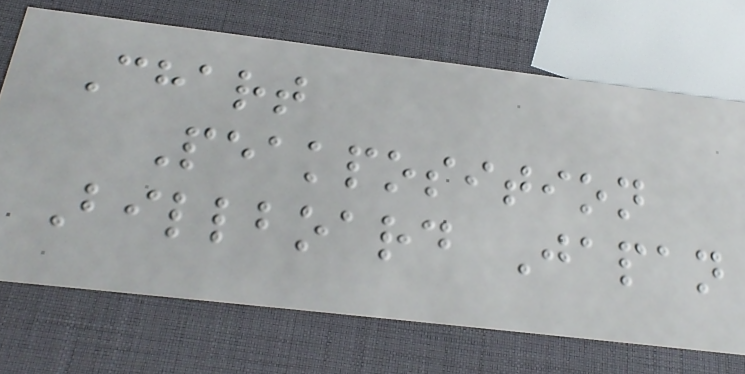Chart
Peakposition
Billboard Japan
